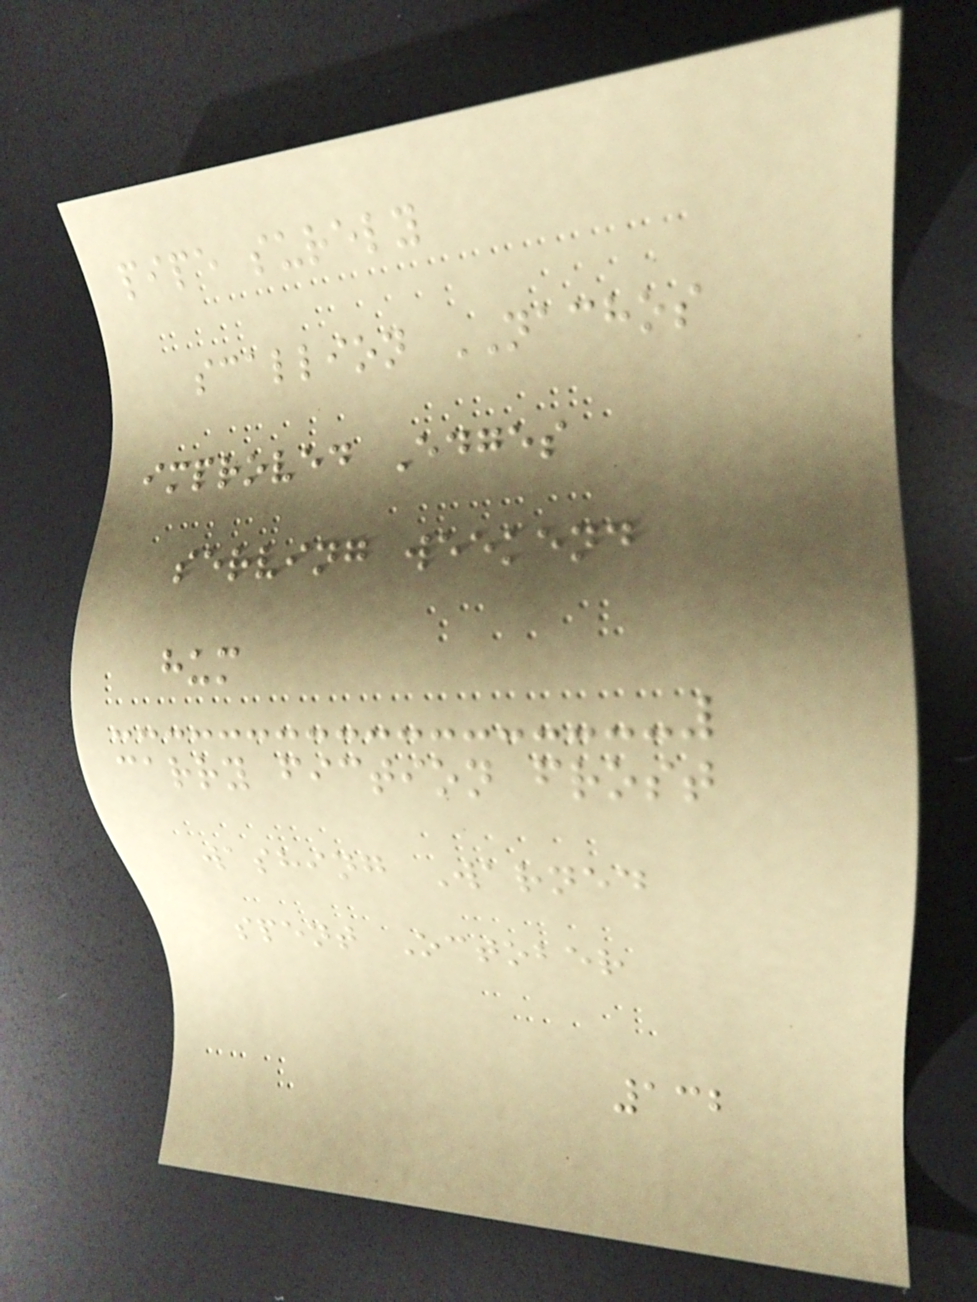pipe surely
scallion NACHOS
improved Edges
serving weekend
hum
carry fiction frost
washing Warned
spent October
132
